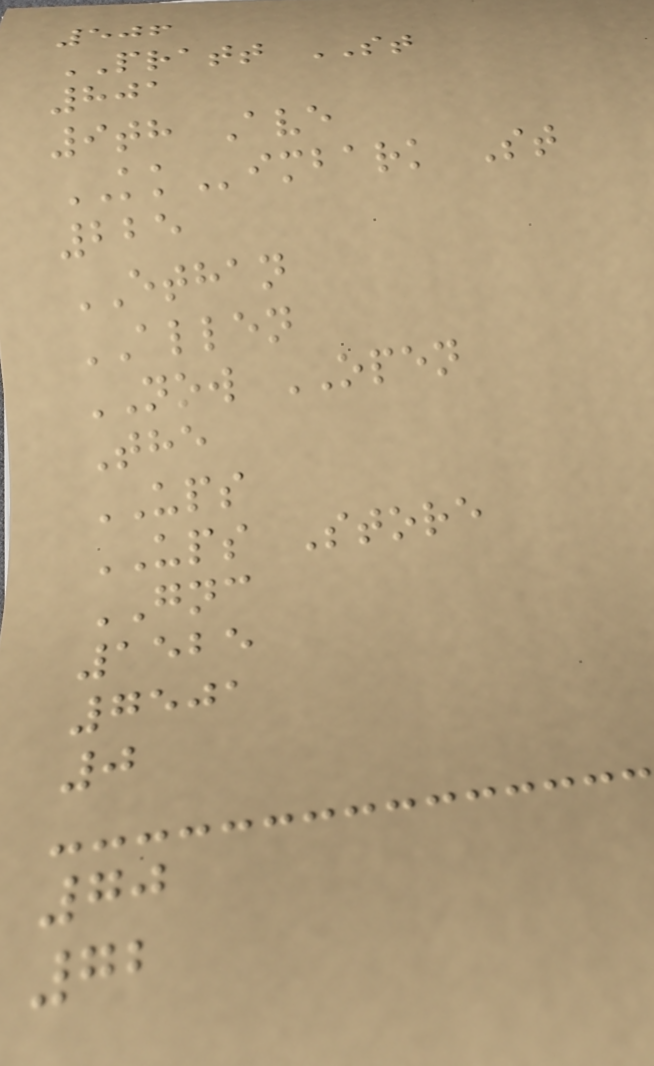506
PRATT ST
801
9th Ave
KKimbark St
225
ETHAN
ALLEN
NOW OPEN
The
UPS
UPS Store
GNC
1525
7501
0
70
72
